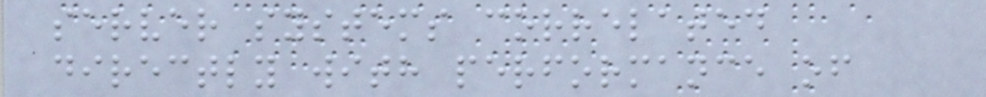server systems correlated
directly with performance of
